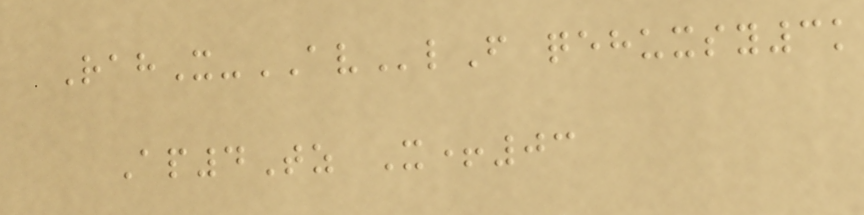RahX-AVlF qehuxsy3k
Ap4Tz X+03
